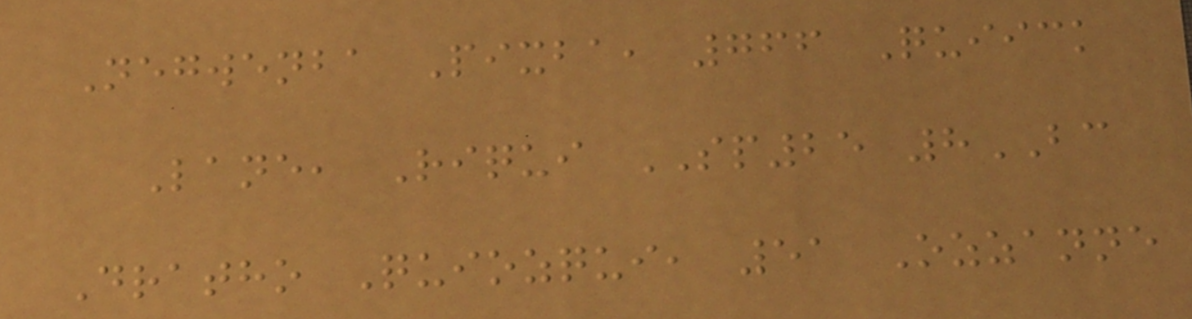Negwenba Pixba, 766 Quiick
Lane, Riqui SP25 8BC
Dratho Quiozqui, 51 Ozzanne
